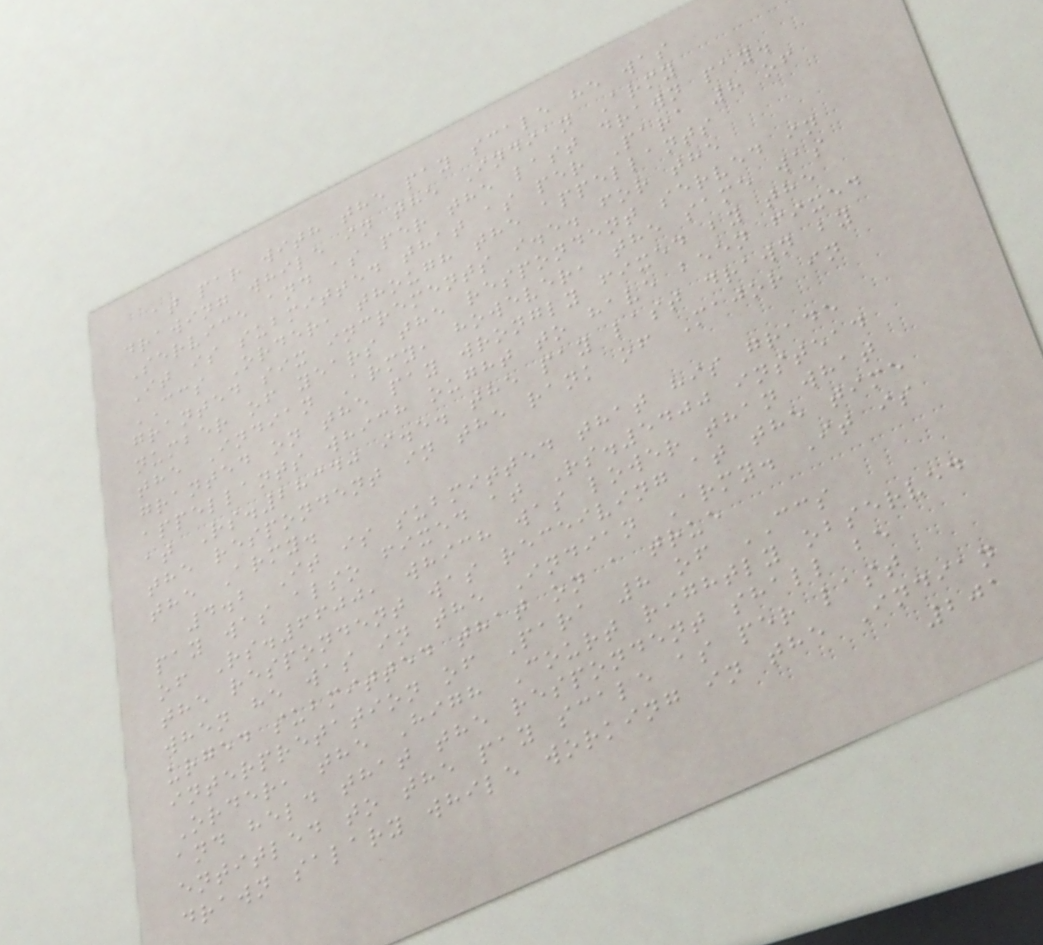at par with the pay scale he was
drawing while in the Indian Army
Service and as per the last drawn pay.
It is submitted that as per Para 8 of
CCS Order, though the appellants
granted six increments i.e. for the
number of years the respondent served in
the Indian Army, however, the same was
granted on the pay wrongly fixed by the
appellants which ought to have been fixed
at Rs.28340 i.e. the pay last drawn by
the respondent in the rank of Major in
the Army.
4.2 It is submitted that his grade
pay was also fixed at Rs.5400 instead
of Rs.6600, which was lower than what
the respondent was receiving at the time
when he was in the Indian Army. It is
urged submitted that on a true
interpretation of Para 8 of CCS
Order, the High Court rightly observed
and held that the respondent shall be
entitled to the pay scale as per last
drawn salary while working in the Indian
201
